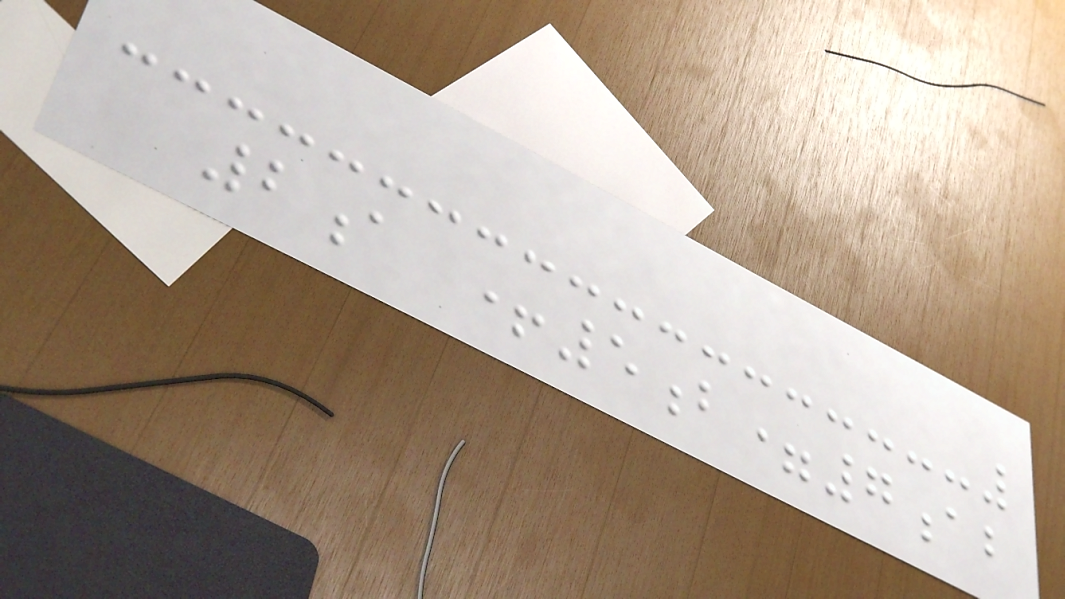2a +5b=7ab
